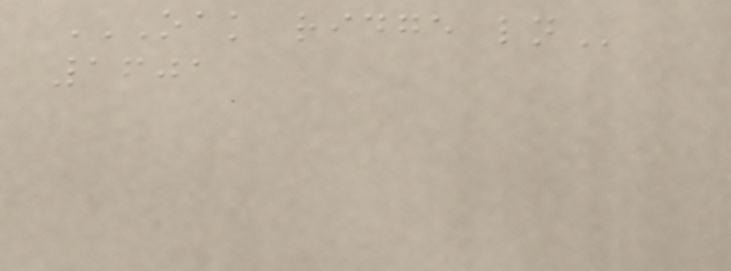OAK RIDGE LN
1601
